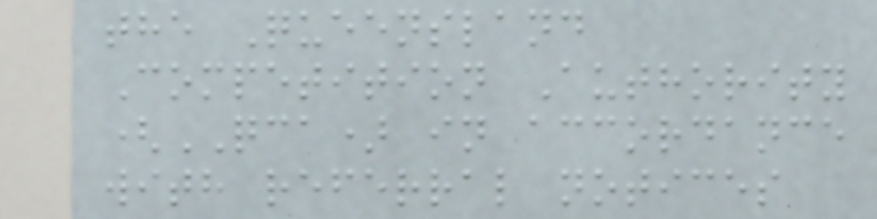the Queensland
Competition Authority
(QCA) in accordance
with referral notices
